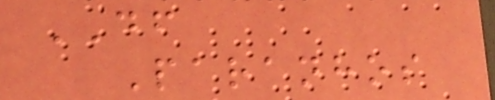DF
Paranhos
